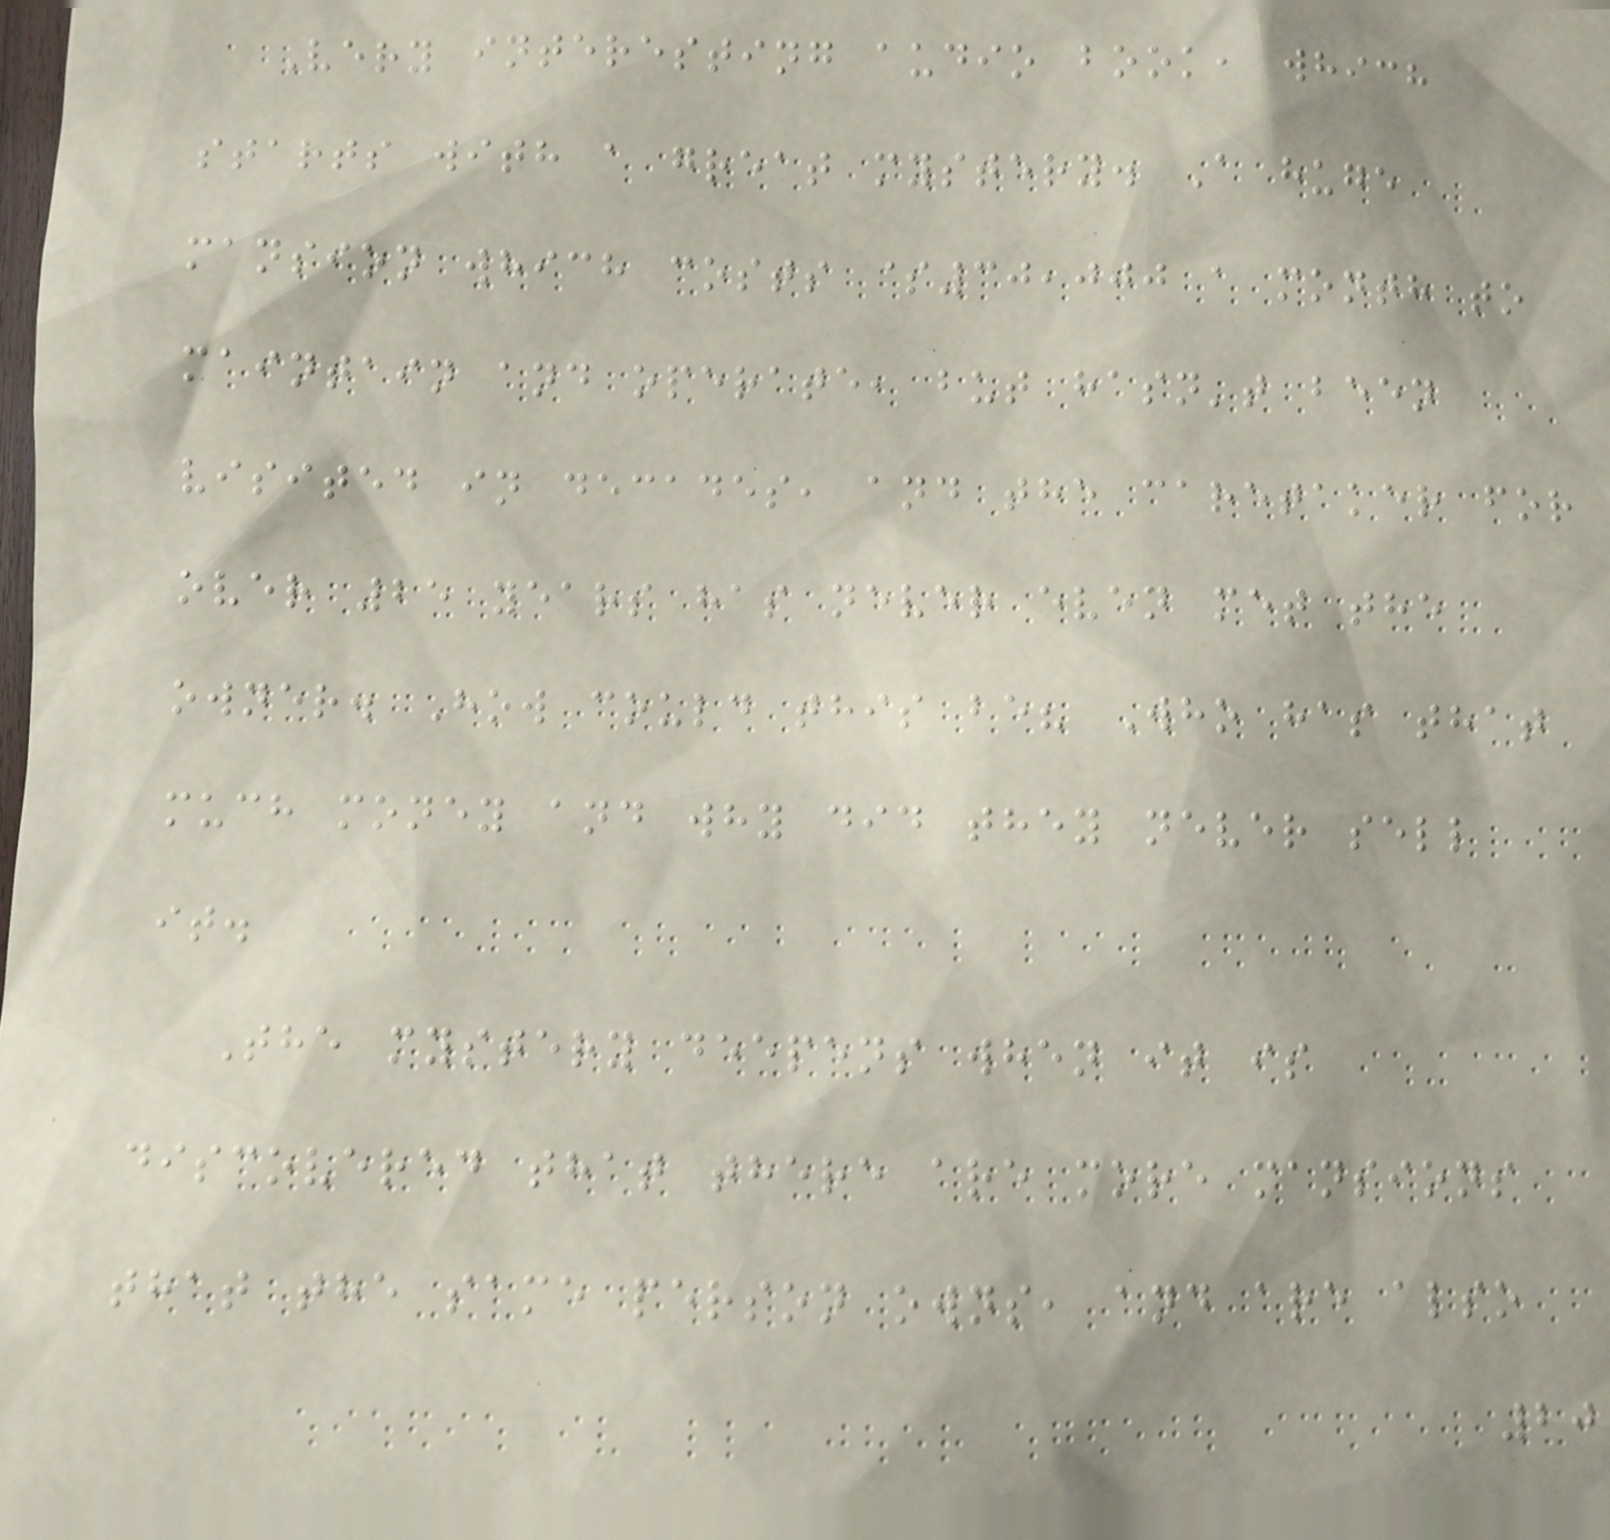Very interesting audio book, which
starts with a great mystery. A huge
mansion which costs $30,000 a month to
maintain and operate, but hasn't been
visited in decades, and the caretaker for
over 25 years has never even met the
owner. How could this be? Who has that
much money and why did they never sell
it.
The mystery deepens when it is
discovered that there are more mansions
that the same person owns, and are also
20
